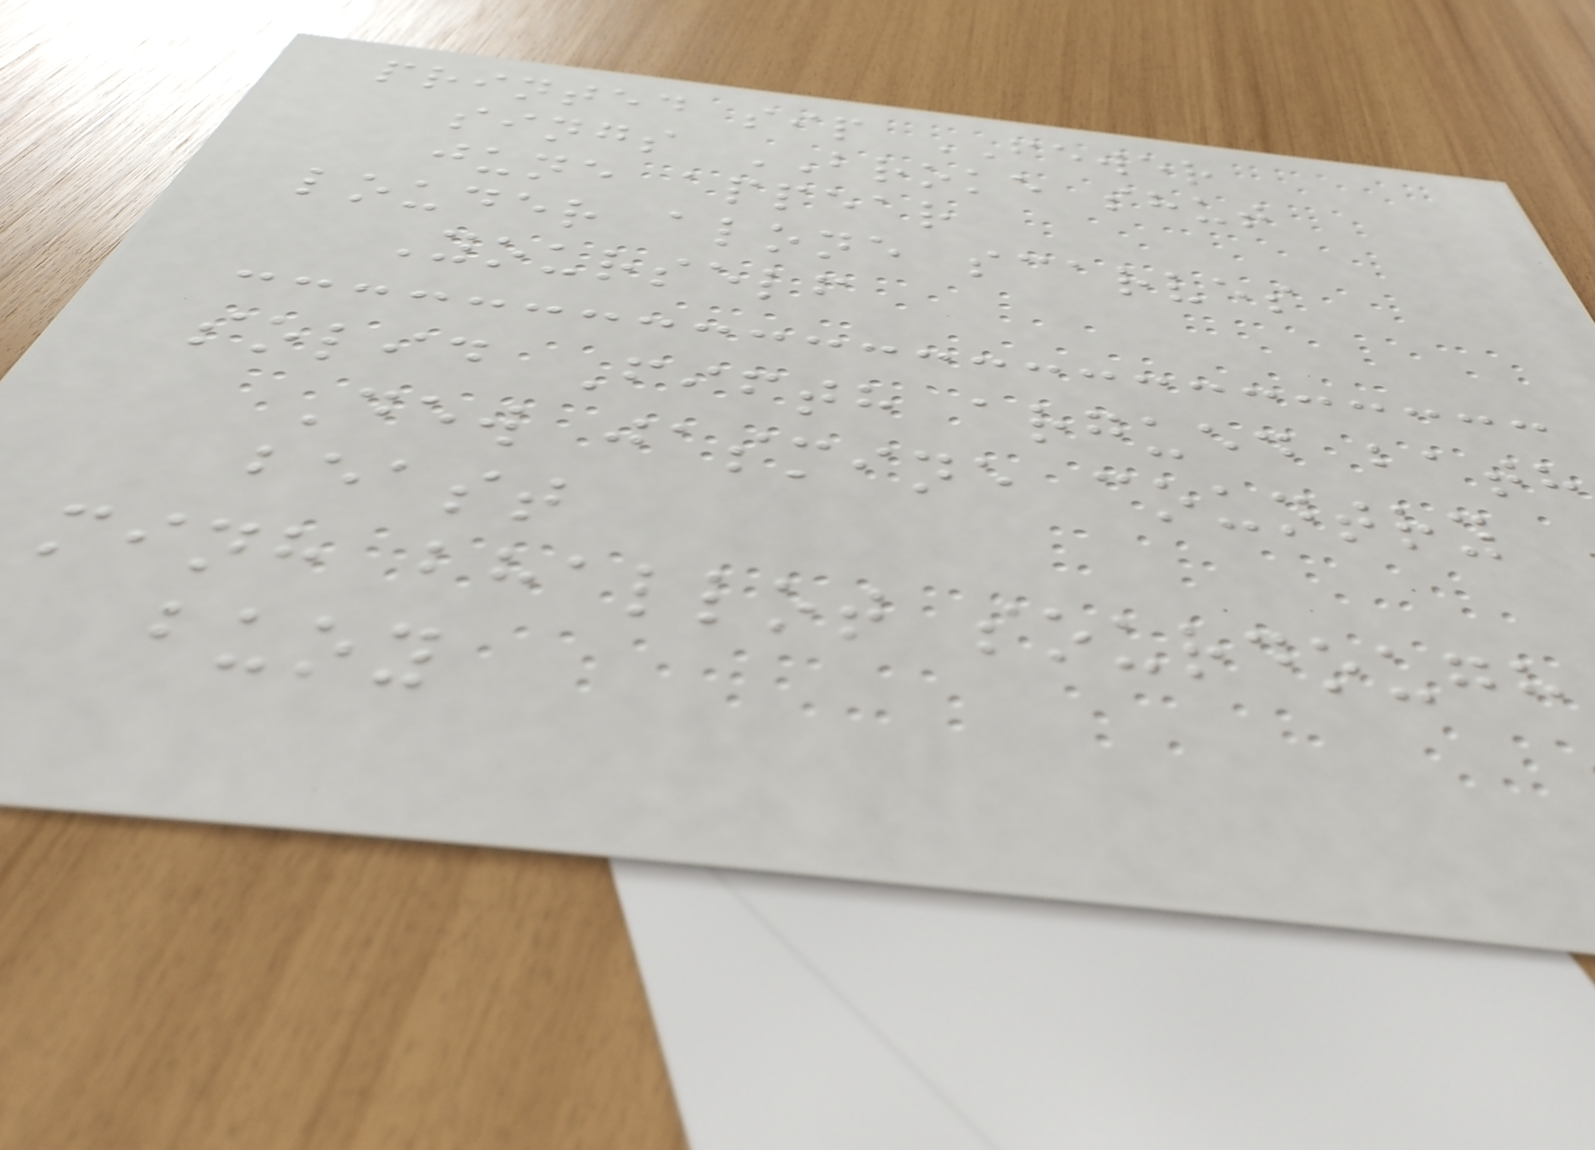printed sip FEWER
sings BROKE shut
june appear
louder alone scarves
Yourself
solid Fifth argued bath
Dew jasmine country
beast
minh bhallot sourdough
buoy
